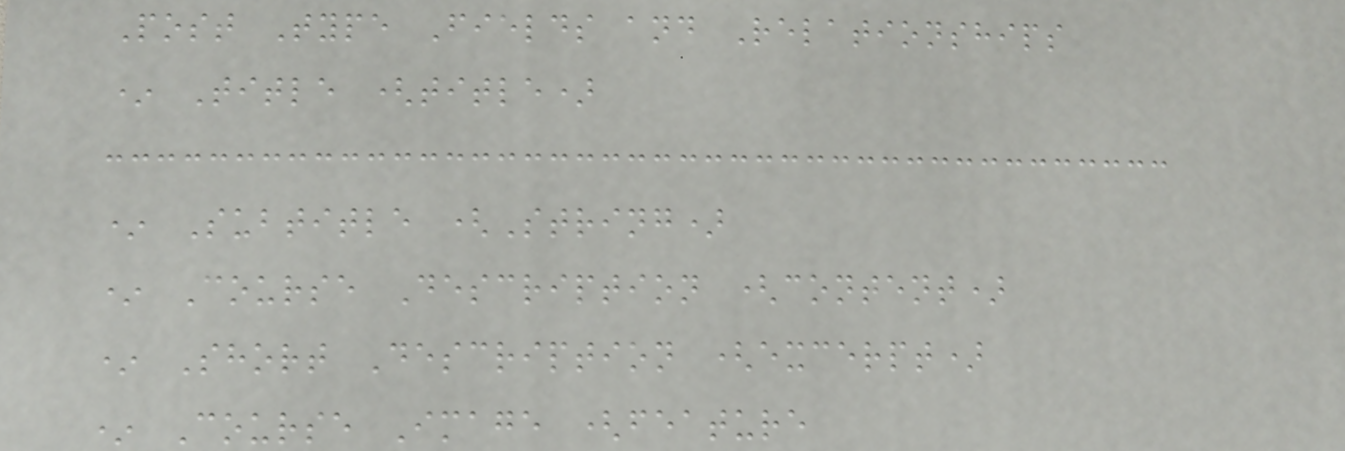Post Type Fields and Relationships
* Title (title)
* Subtitle (String)
* Course Description (content)
* Short Description (excerpt)
* Course Image (feature
